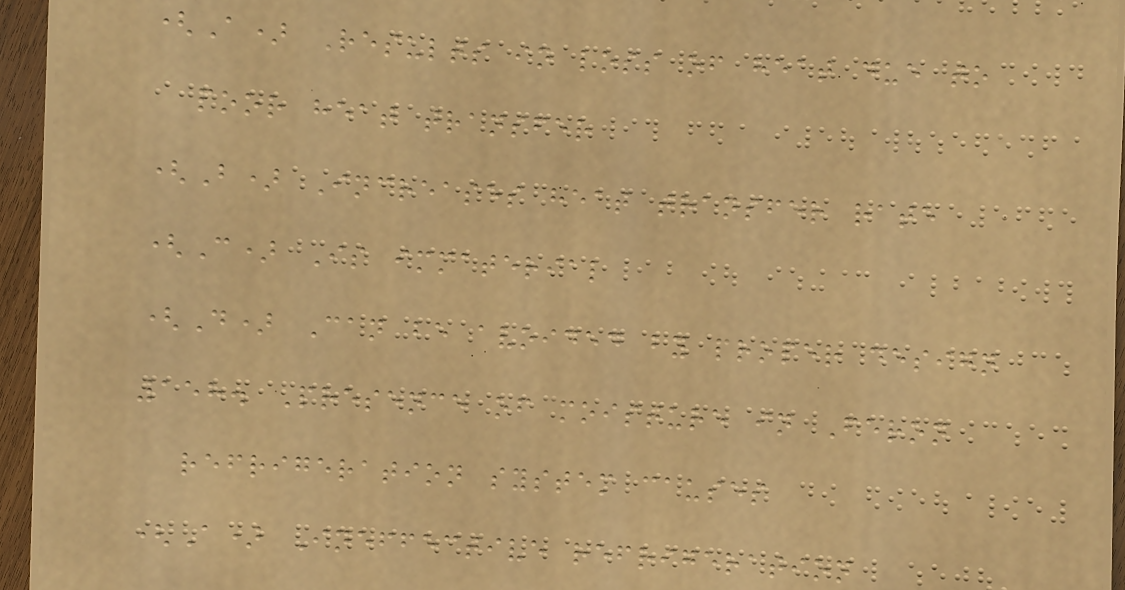(A) Results in loss of heat due to
poor heat transfer
(B) Increases heat transfer rate
(C) Is immaterial
(D) Can be avoided by proper design
158. Presence of moisture in Feron
refrigeration system causes
(A) Ineffective refrigeration
